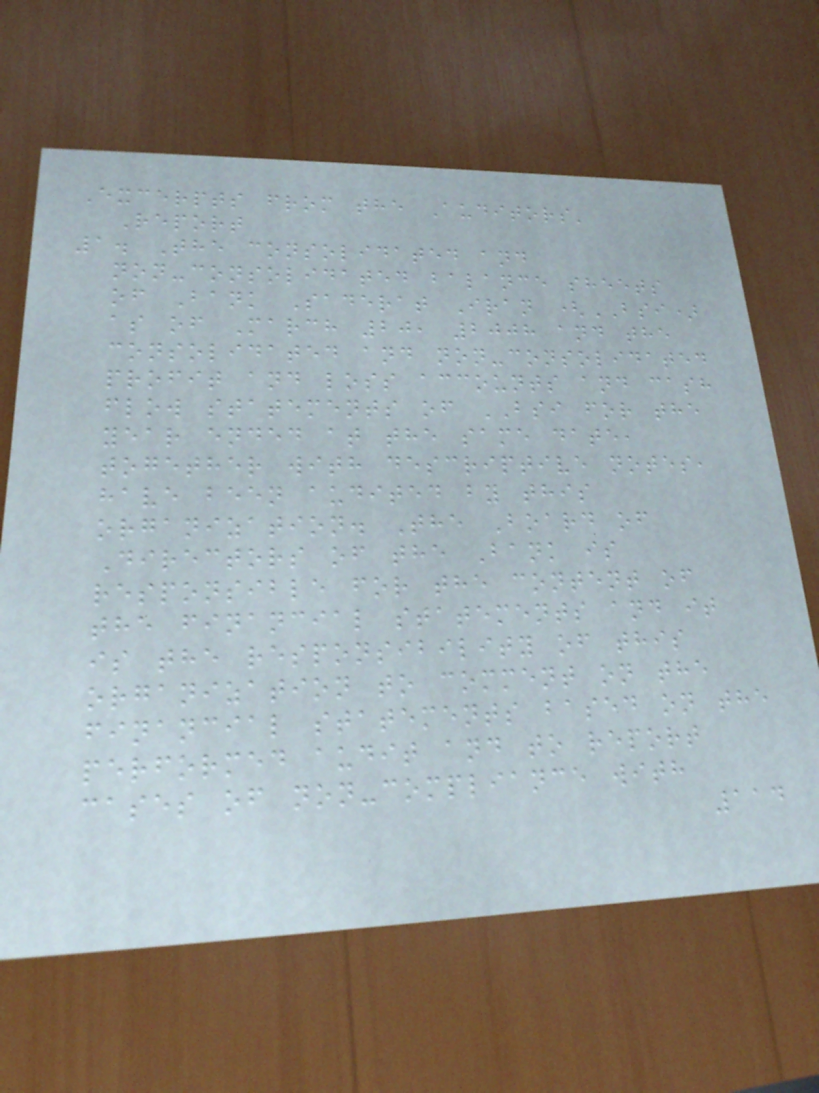Excerpts from the Auditors'
Report
1. The consolidated and
non-consolidated balance sheets
of Bank Saderat Iran (BSI)
as of March 20, 2008 and the
consolidated and non-consolidated
profit and loss accounts and cash
flow statements of BSI for the
year ended at the same date,
together with descriptive notes,
have been audited by this
organization. The Board of
Directors of the Bank is
responsible for the content of
the financial statements and it
is the responsibility of this
organization to comment on the
financial statements based on the
performed audit and to report
cases of non-compliance with
114
